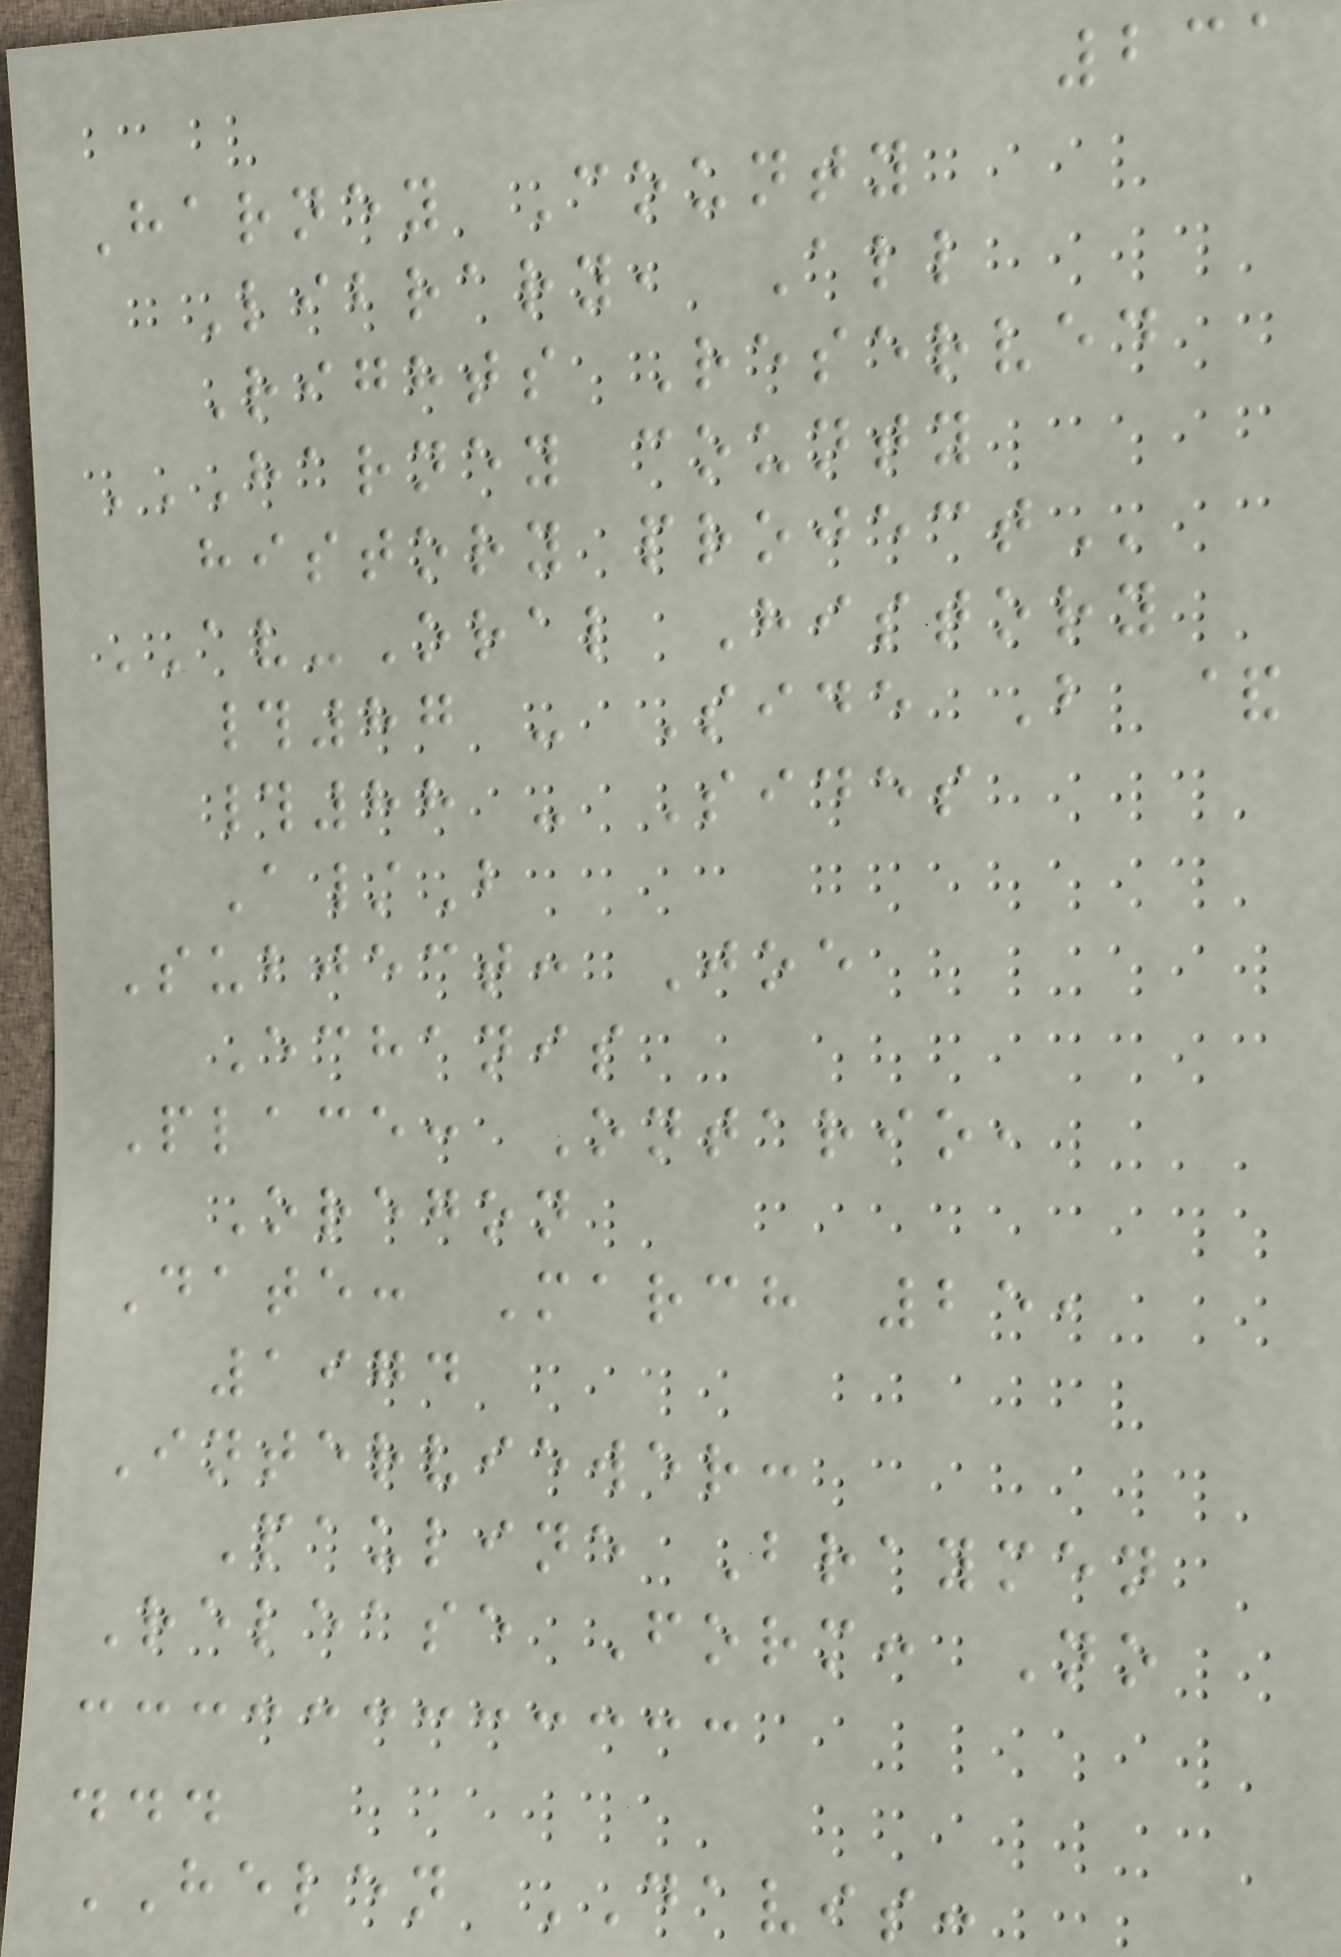231
Harney County
Library, All
Rights Reserved
HARNEY COUNTY
HISTORY PROJECT
AV-Oral History
#87 - Side B &
#88 - Sides
A/B
Subject: Joe
Echanis
Place: Ontario,
Oregon
Date: March 25,
1974
Interviewer:
Pauline Braymen
Release Form: No
...
HELEN DAVIS:
